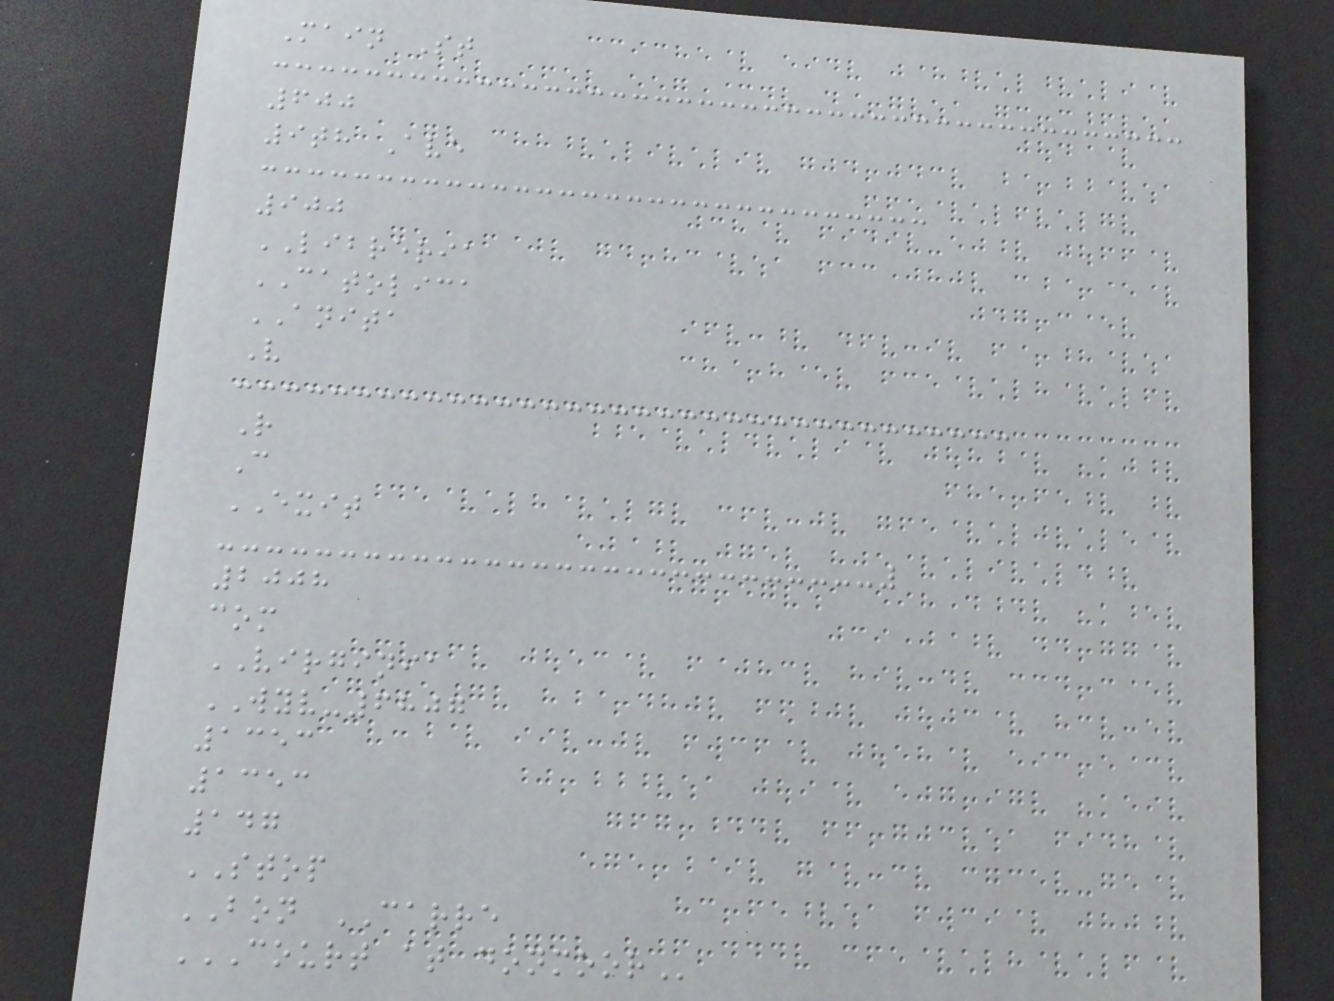Main St
600
9th Ave
900
LIBRERIA
CATOLICA
ANITA
V
R
C
EXIT
2008
com
VIRGINIA
WYV-6807
1353
1353
147
STOP
BON CARRE
COURT AT DONMOOR
